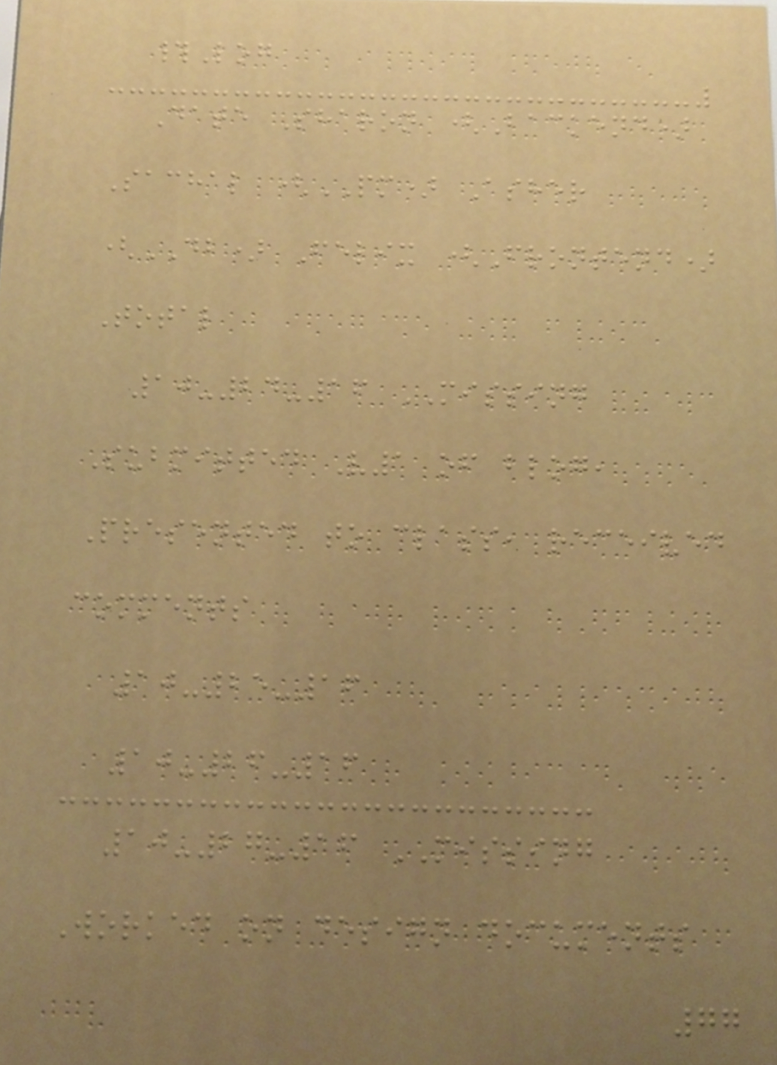#Log
Date Sharon (Backend)
Sachal (PM) Asher
(DB) Felix (Frontend)
Total
10-24-16 MISSING
Submitted V1 of blog,
Presented to class, received
comments
10-25-16
10-26-16
10-27-16 MISSING
Worked on design documents
77
